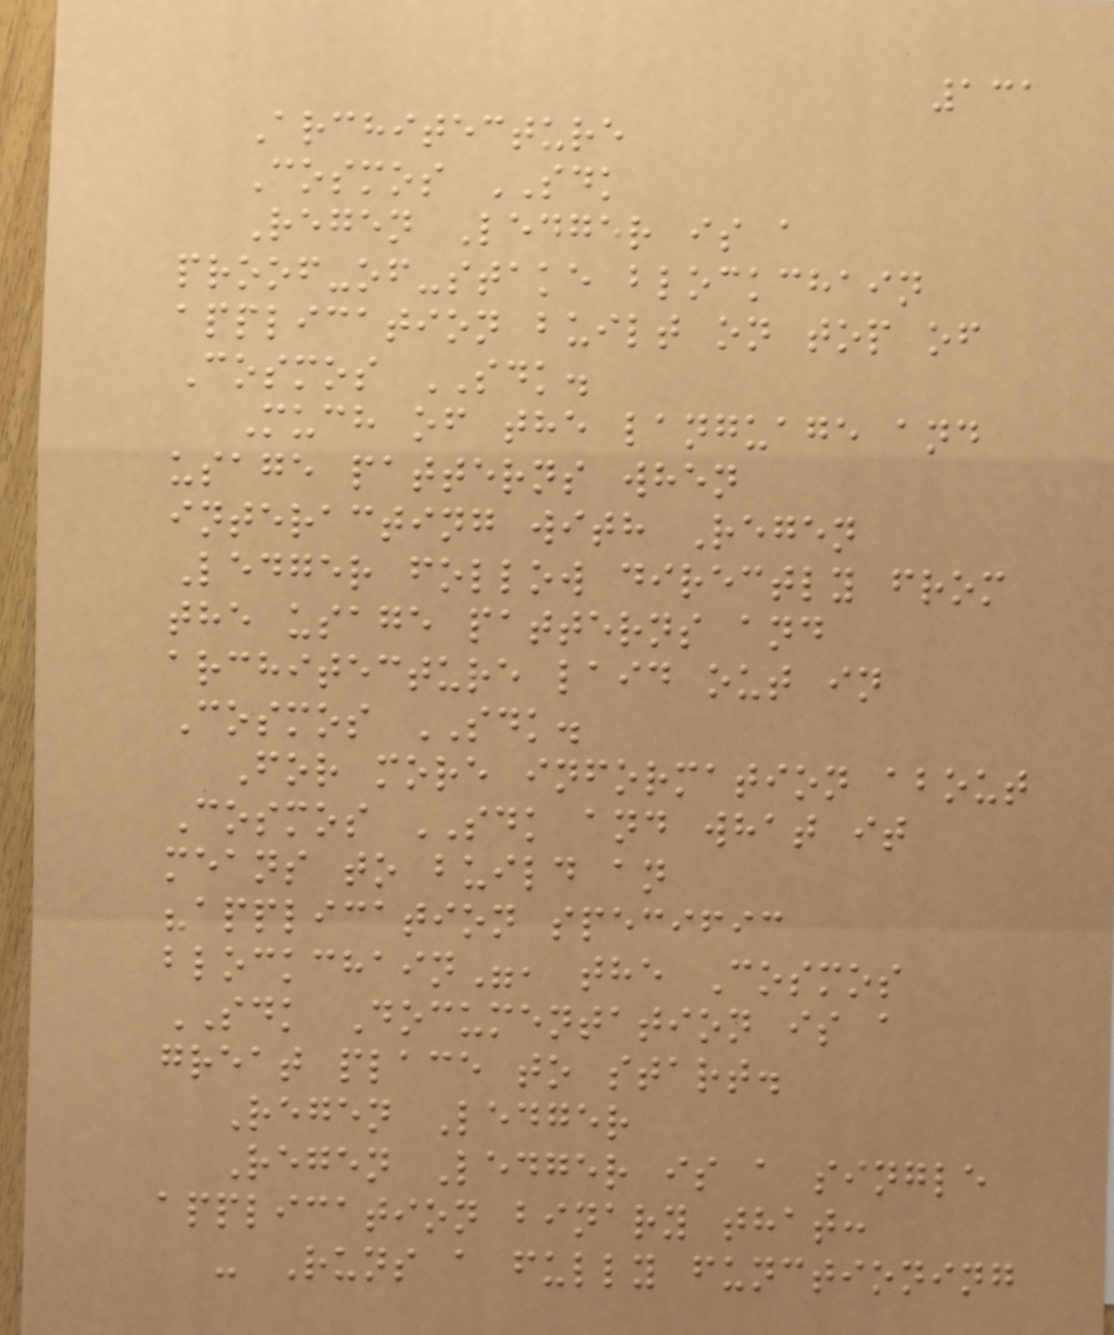131
Architecture
Cosmos SDK
Regen Ledger is a
proof-of-stake blockchain
application built on top of
Cosmos SDK.
Much of the language and
usage patterns when
interacting with Regen
Ledger follow directly from
the usage patterns and
architecture laid out in
Cosmos SDK.
For more information about
Cosmos SDK and what it
means to build an
"application specific
blockchain", the Cosmos
SDK Documentation is a
great place to start.
Regen Ledger
Regen Ledger is a single
application binary that:
- Runs a fully functioning
